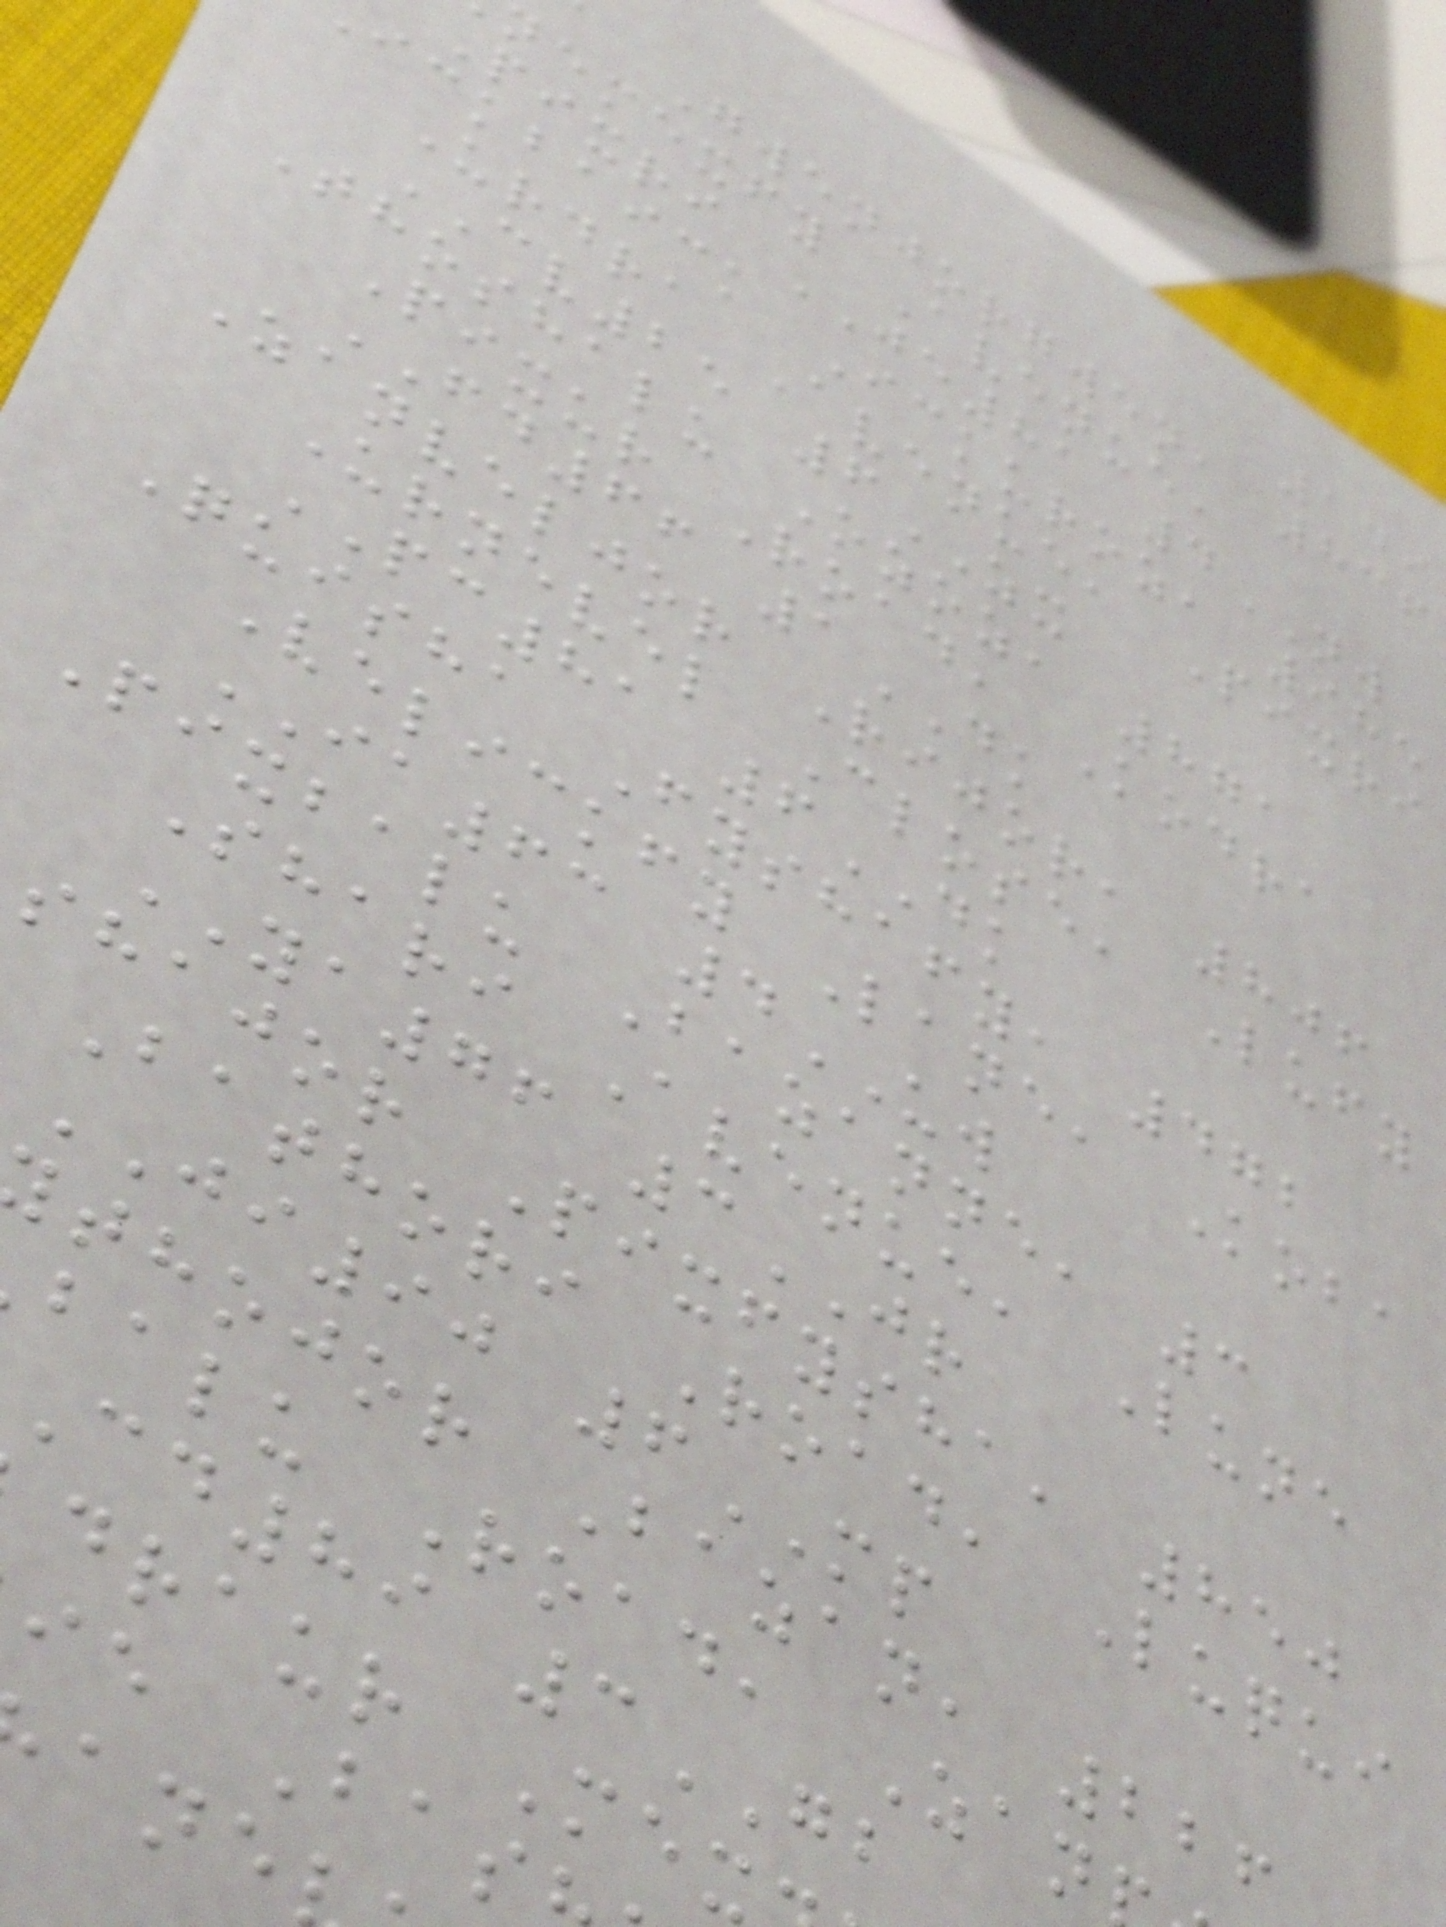149
Gwenjorgwen, 836
nemexfy Avenue,
Pixri JE81 4NW
ickbaick Ickuroz, 985
Urdra Avenue, Pixri
CV25 6ZX
Thoshalu Ozoz, 871
Pixur Road, Kodra
FD66 1DK
Zanveljor Rijor, 806
Urnevel Close, Lufy
PC81 6DK
Quisha Fyshafy, 472
Velickfy Lane, Koba
IA63 4UW
Pixbalu Bazanne, 3
Shari Avenue, Lune
YA76 3JR
shajor Pixfysha, 850
Bathori Road, Luqui
JI90 6MP
thojor Bazan, 226
balu Road, Zan
cd89 3GB
draur Mex
ie Bas
